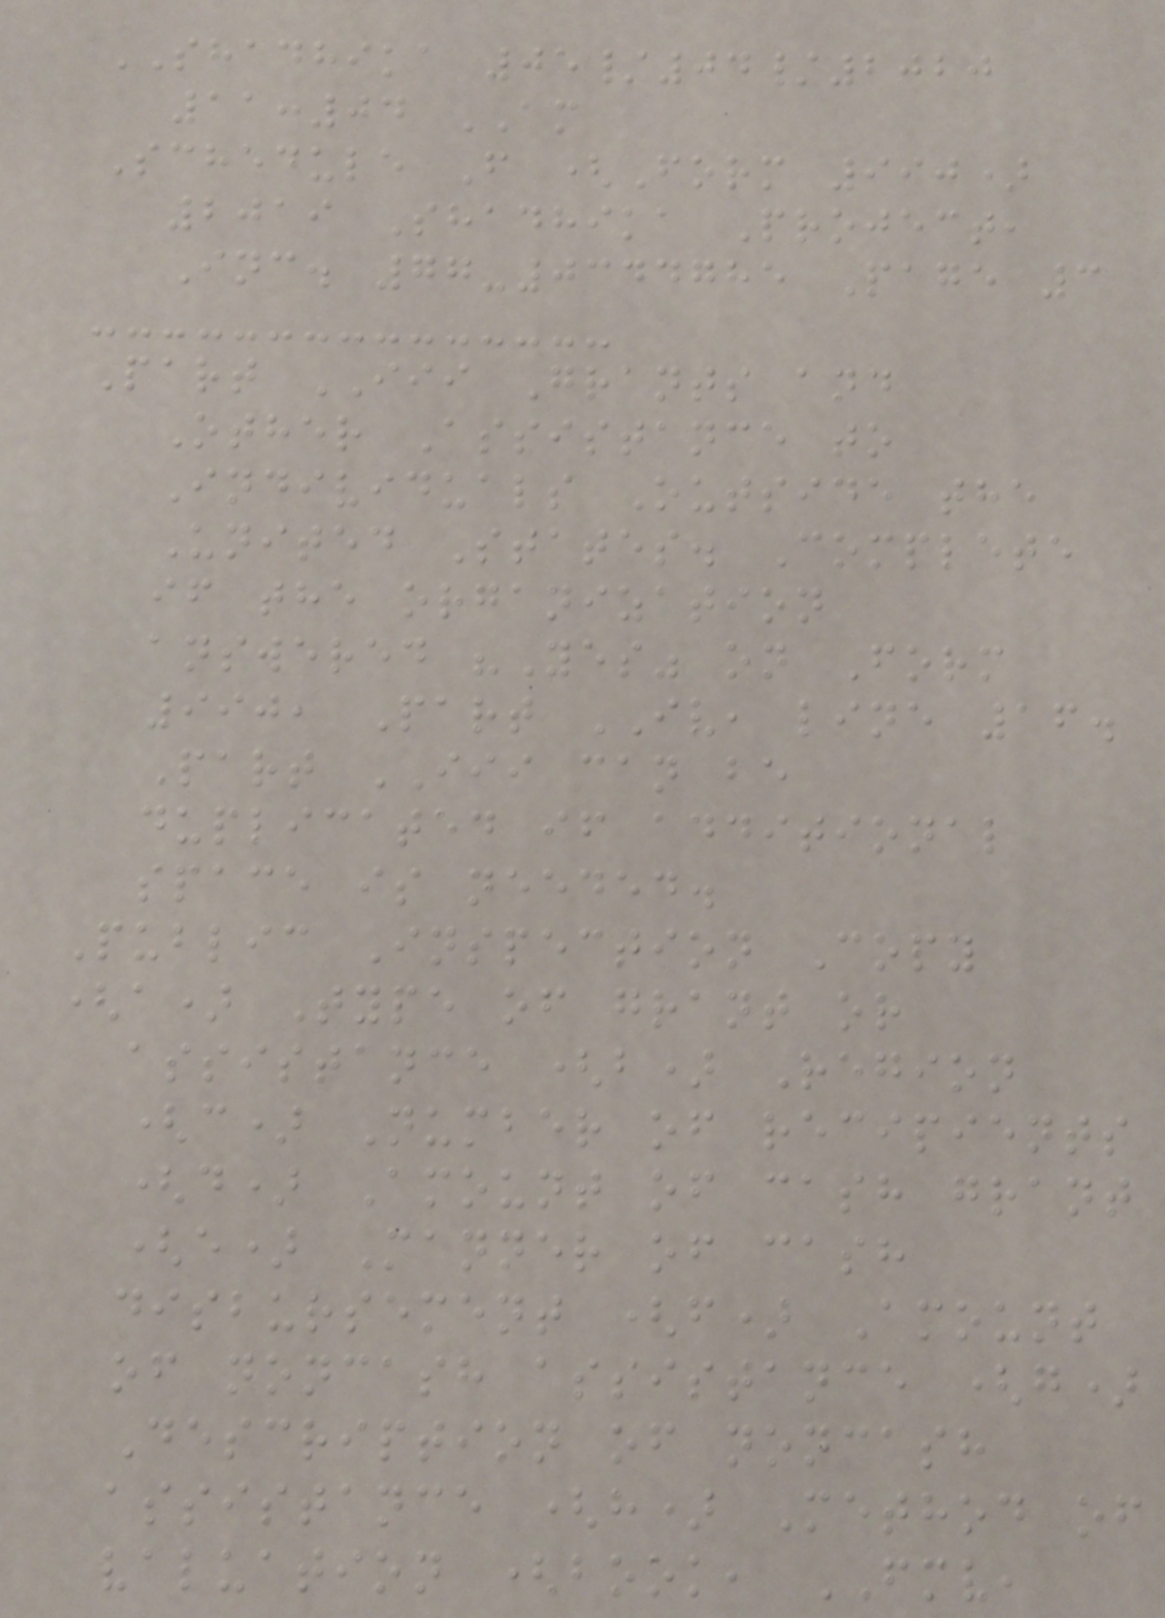SHADHIKA 05/04/2020
11:04 AM
Schedule F (Form 990)
2019 Shadhika Project,
Inc. 77-0344785 Page 3
Part III Grants and
Other Assistance to
Individuals Outside the
United States. Complete
if the organization
answered "Yes" on Form
990, Part IV, line 16.
Part III can be
duplicated if additional
space is needed.
Public Inspection Copy
(a) Type of grant or
assistance (b) Region
(c) Number of recipients
(d) Amount of cash grant
(e) Manner of cash
disbursement (f) Amount
of noncash assistance (g)
Description of noncash
assistance (h) Method of
valuation (book, FMV,
